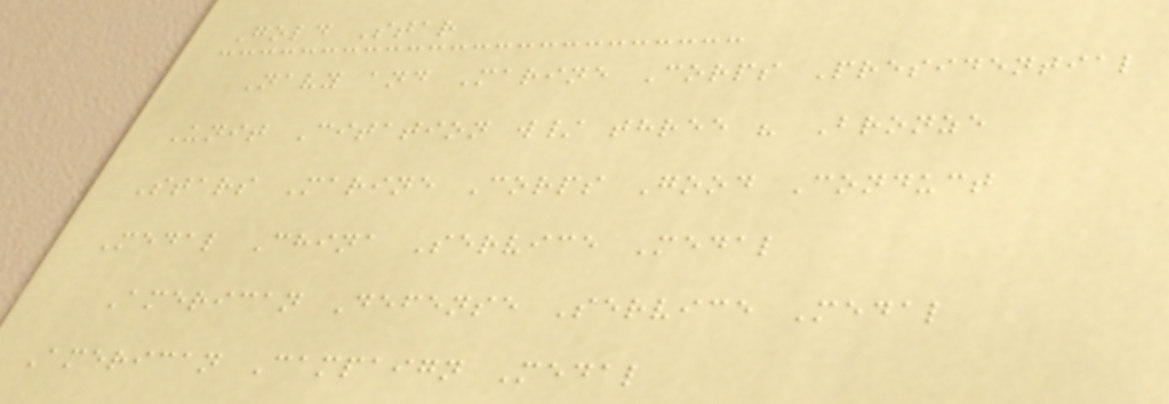Gold Star
Navy and Marine Corps Presidential
Unit Citation w/ three " Bronze
Stars Marine Corps Good Conduct
Medal China Service Medal
American Defense Service Medal
American Campaign Medal
